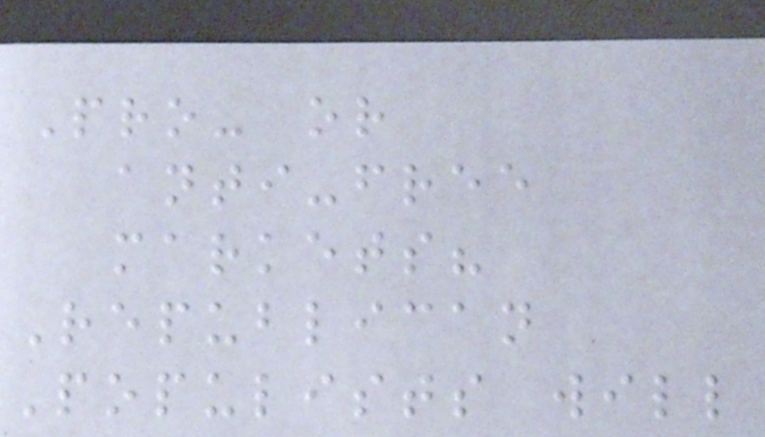Pro- or
anti-free
markets?
Republican
Populists will
